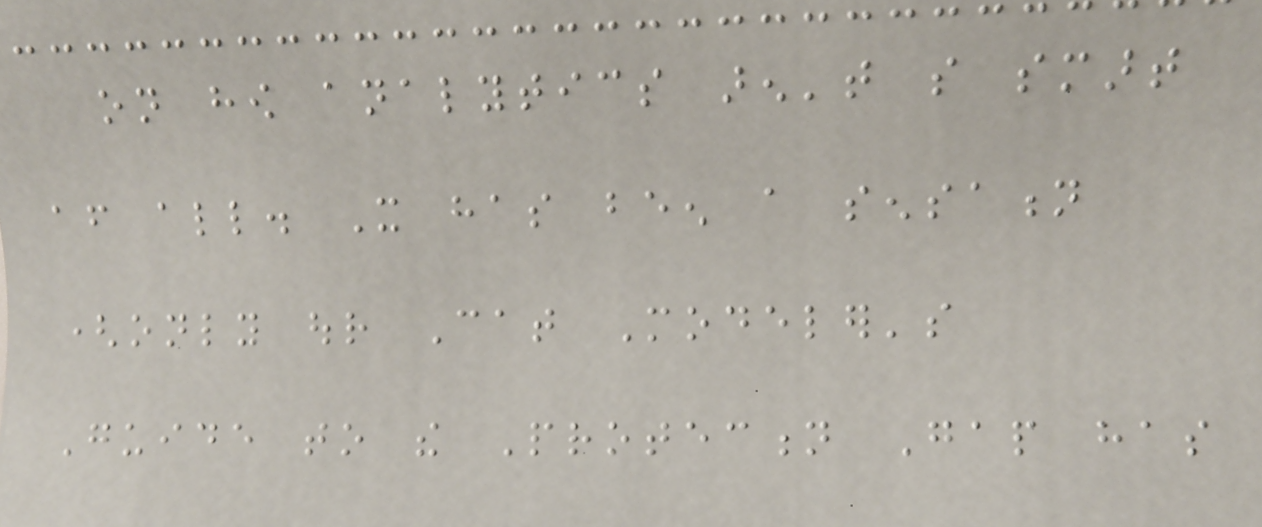on how analytics aren't so smart
after all. It has been a sensation
(only our Cat Modeler's
Guide to the Protection Gap has
